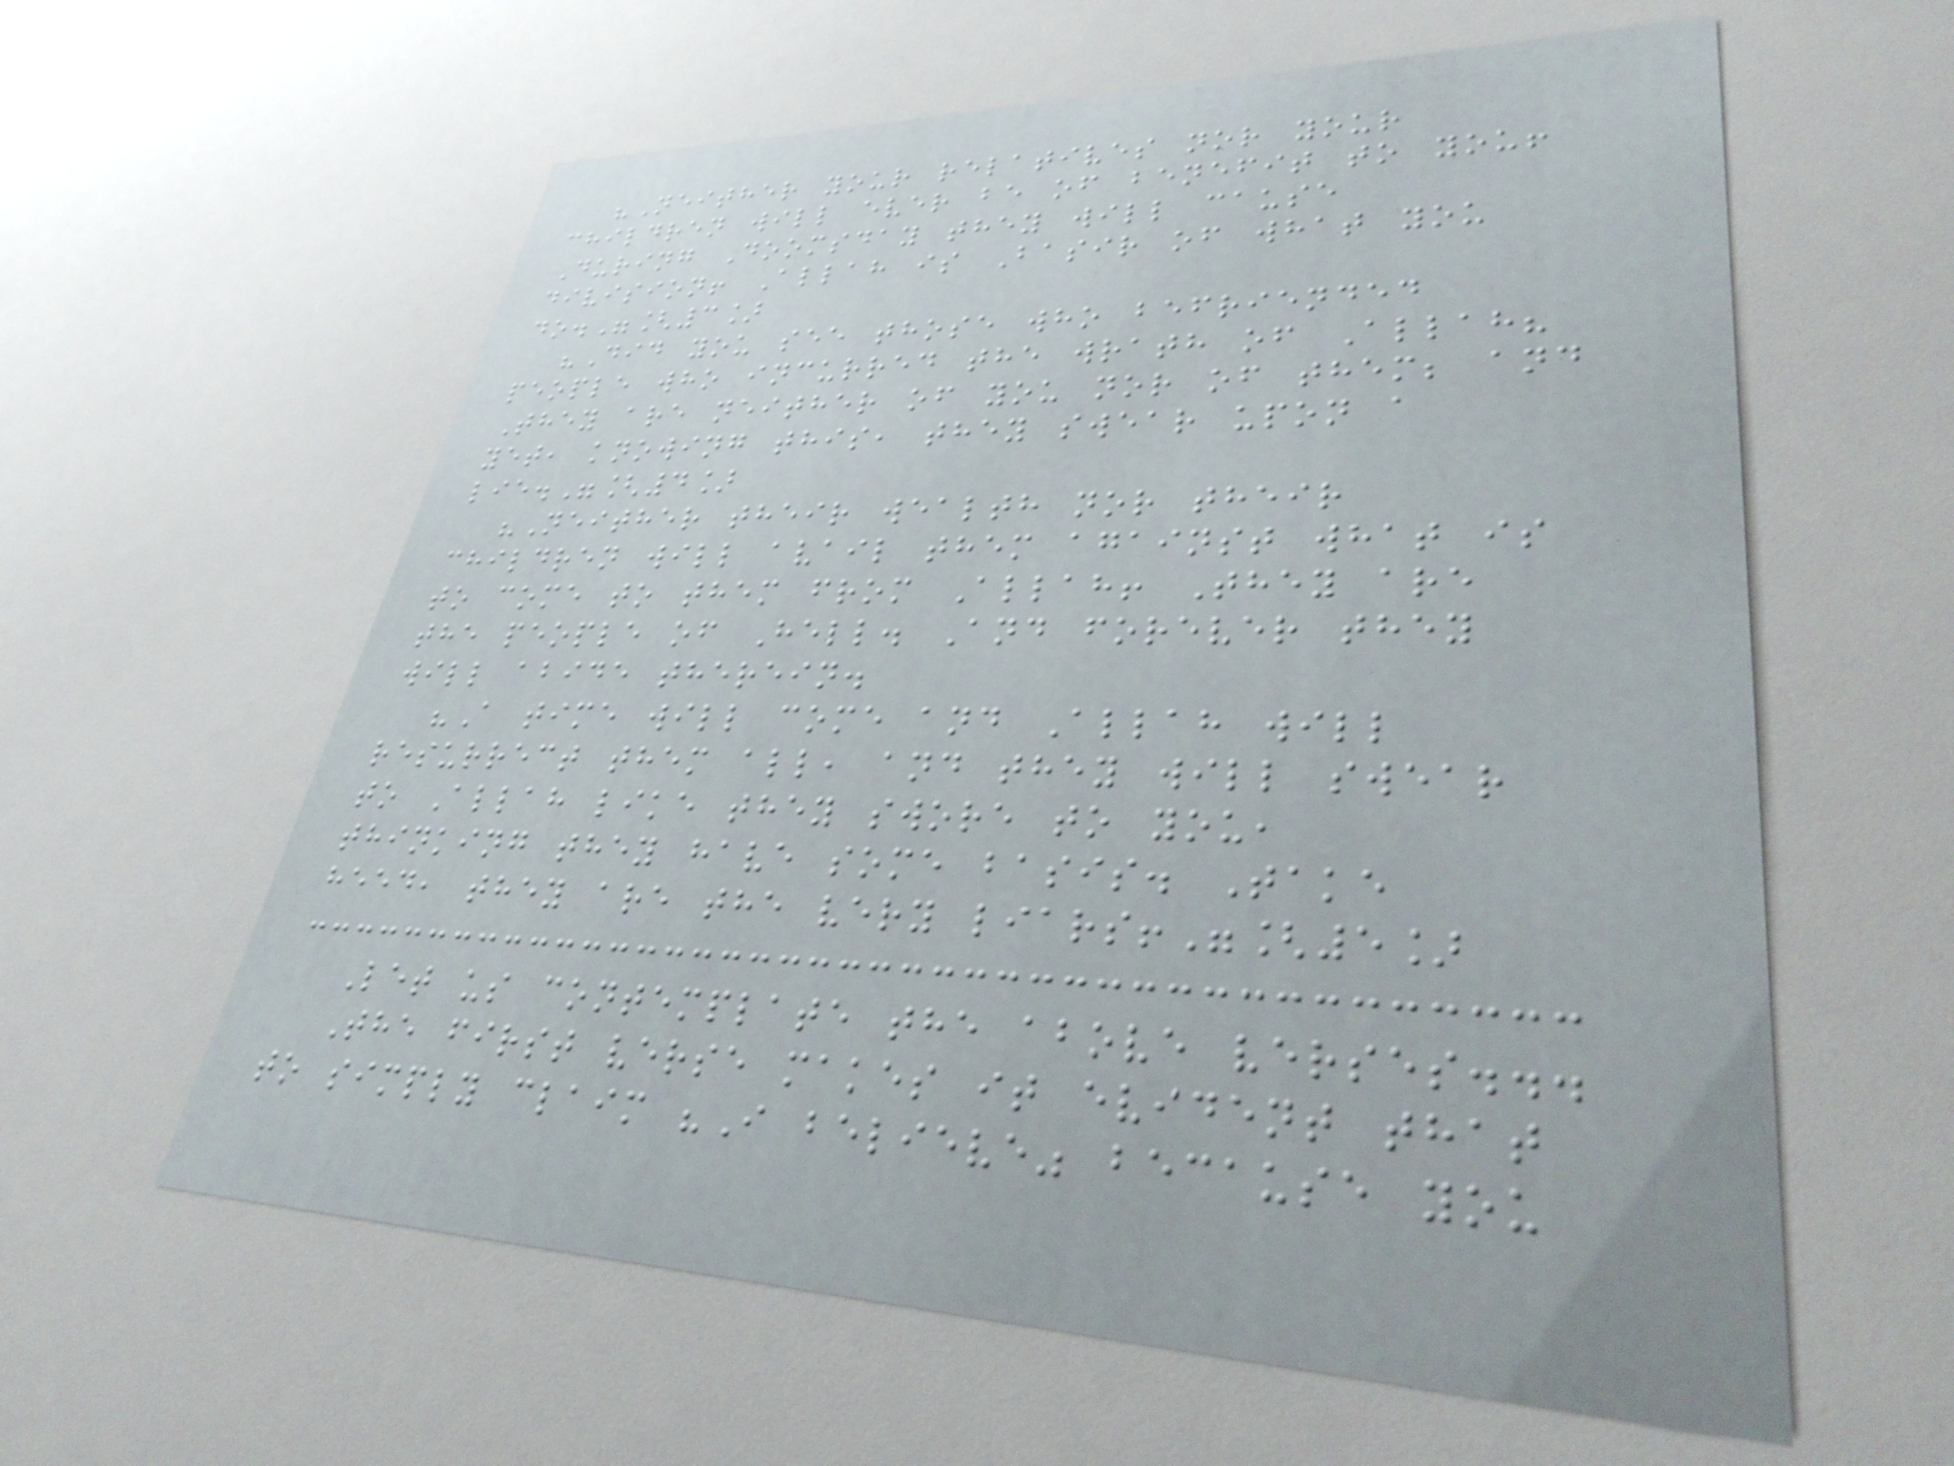"Neither your relatives nor your
children will ever be of benefit to you!
During Doomsday they will cause
division! Allah is Basir of what you
do."[3]
"Did you see those who befriended
people who incurred the wrath of Allah?
They are neither of you nor of them; and
yet, knowing this, they swear upon a
lie."[4]
"Neither their wealth nor their
children will avail them against what is
to come to them from Allah! They are
the people of Hell. And forever they
will abide therein.
"A time will come and Allah will
resurrect them all, and they will swear
to Allah like they swore to you,
thinking they have some basis. Take
heed, they are the very liars!"[5]
Let us contemplate the above verses...
The first verse makes it evident that
to simply claim "I believe" because you
